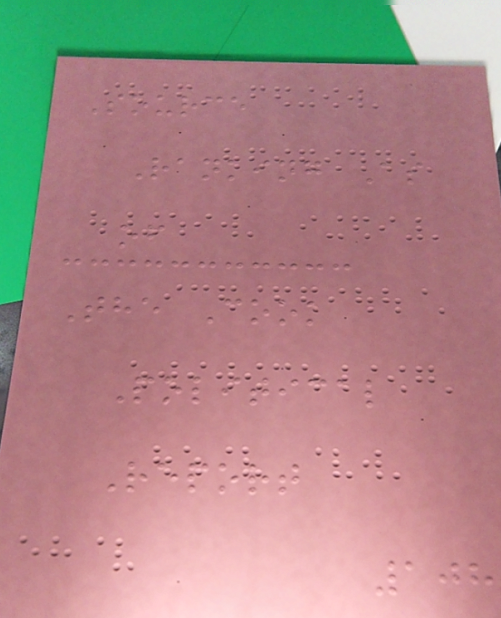Source
Ranking As
of
The Cook
Political
Report
108
